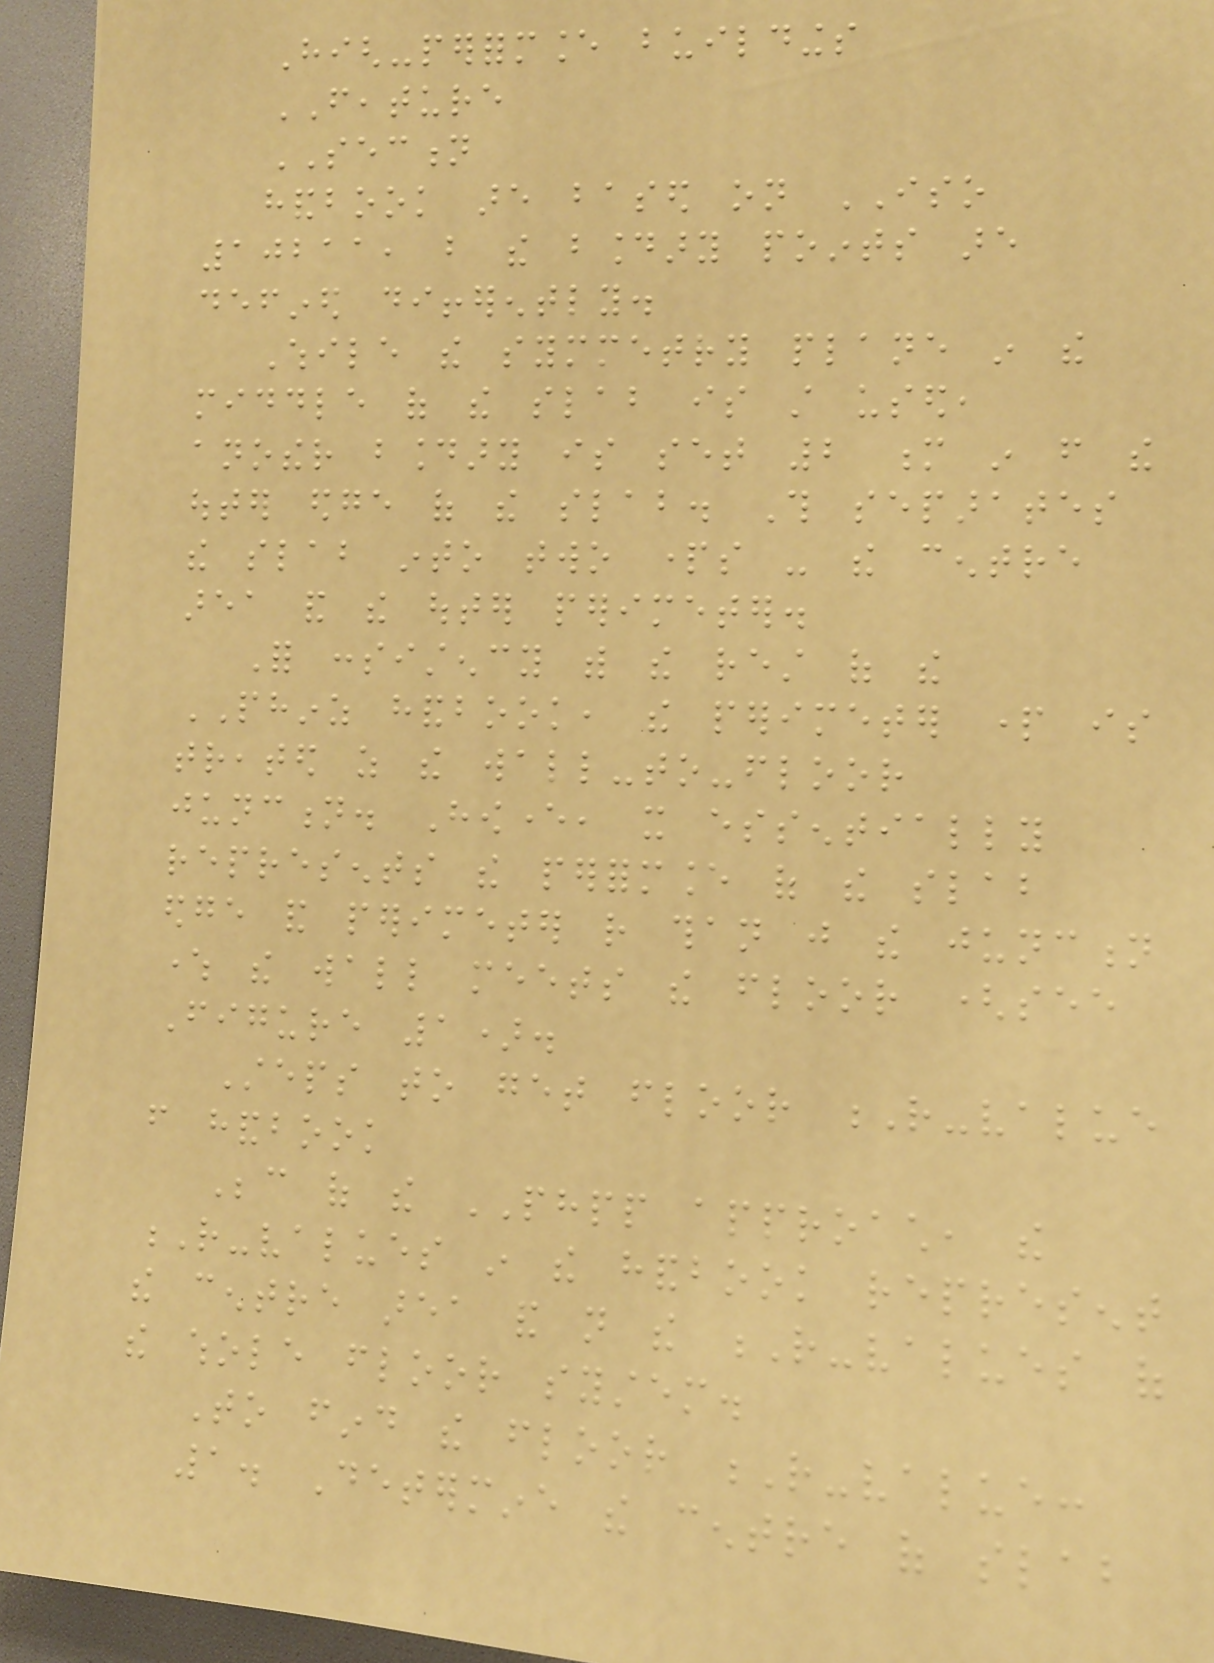High-performance buildings
FEATURE
SECTION
handbook are based on ISO
10211, but the boundary points are
defined differently.
While the symmetry plane in the
middle of the slab is still used,
another boundary is set 2 m in from the
outer edge of the slab. This separates
the slab into two parts - the centre
area and the outer perimeter.
For consistency with the rest of the
PHINZ handbook, the perimeter part is
treated as the wall-to-floor
junction. However, it essentially
represents the performance of the slab
edge and perimeter rather than just the junction
where the wall meets the floor (see
Figure 1).
Steps to get floor R-value
from handbook
Because of the PHPP approach, the
R-values in the handbook represent
the centre area and not the R-values of
the whole floor system.
To find the floor R-value:
1. Determine the centre of slab
